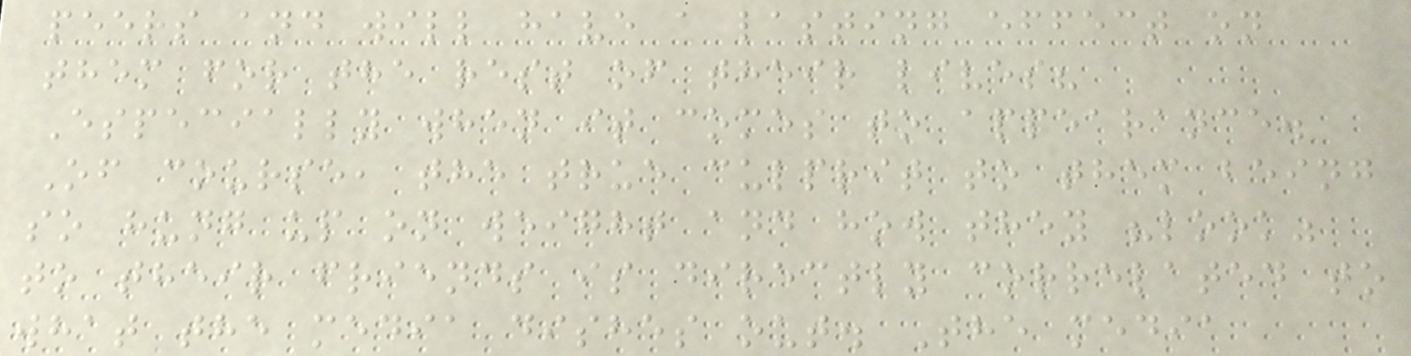peers and will have a lasting effect on
them for the rest of their lives?
Especially when it comes to appearance.
Of course, the true culprit to them being
so hung up on weight and how they "look"
to their friends is directly correlated to
what the media dishes out. The media
